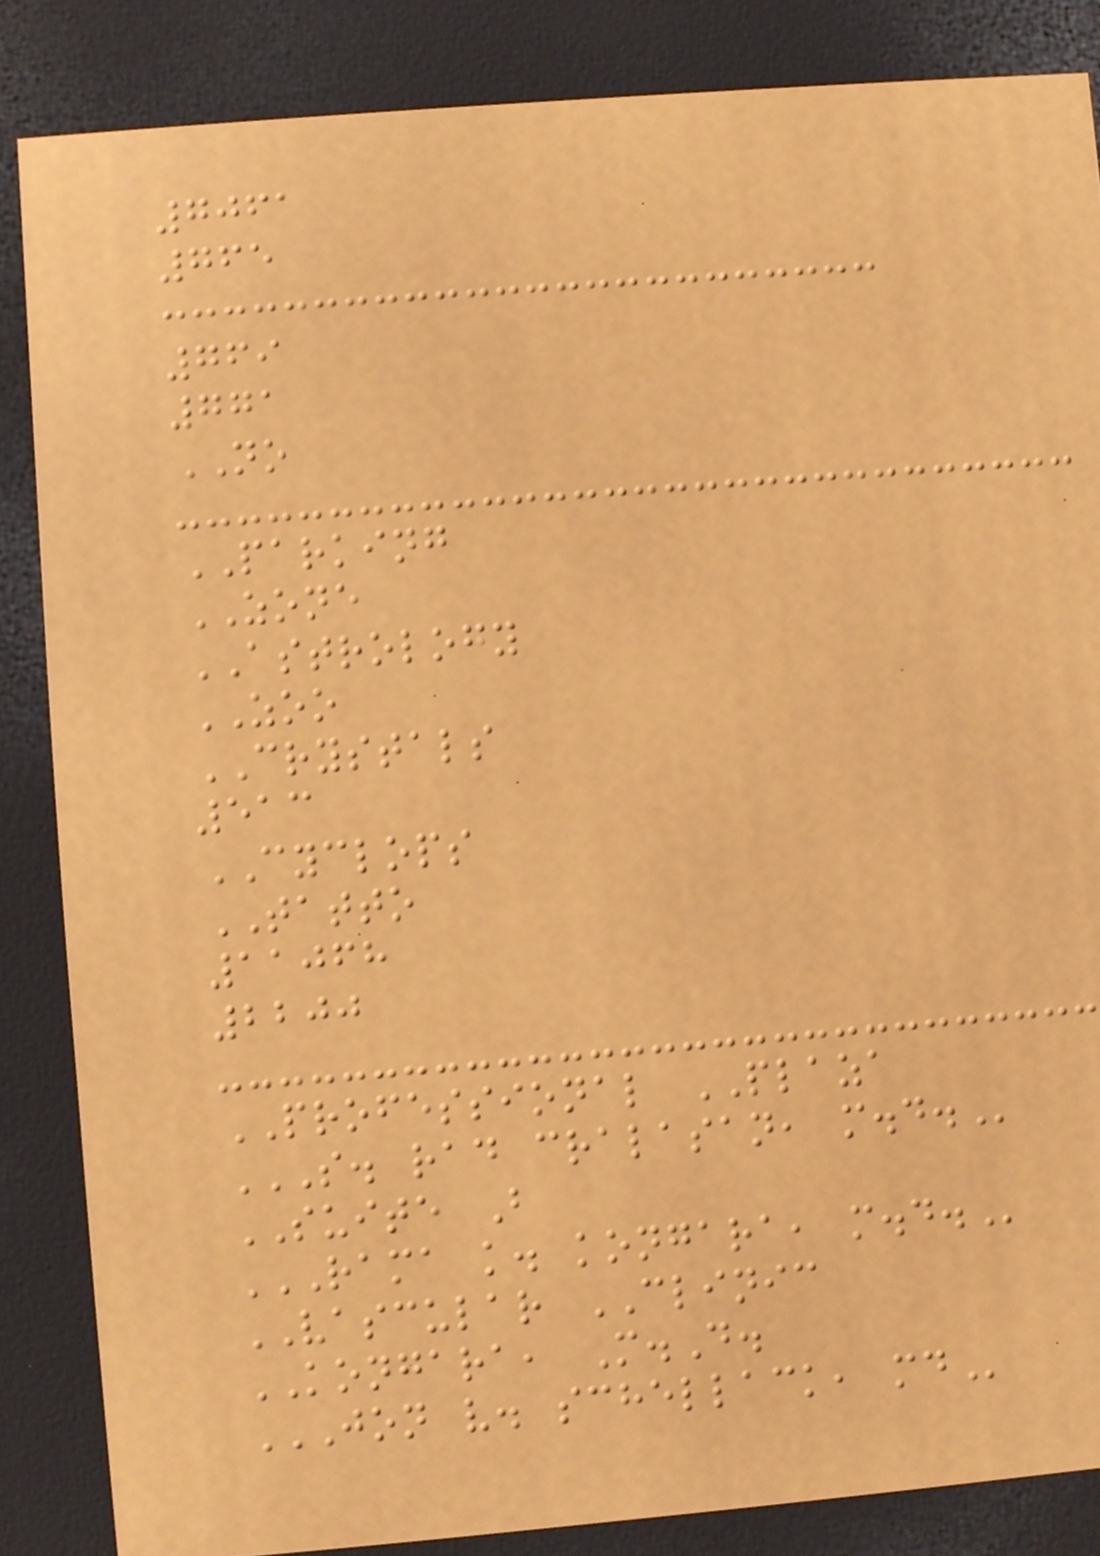7061
765
769
771
NO
PARKING
ZONE
ASTROLOGY
ZOO
CRYSTALS
513
CYCLOPS
TATTO
11068
2200
PROFESSIONAL PLAZA
S. RAD CRALASAN, M.D.
SUITE B
RAMA K. KONGARA, M.D.
VASCULAR CLINIC
KONGARA, M.D.
JON V. SCHELLACK, MD
